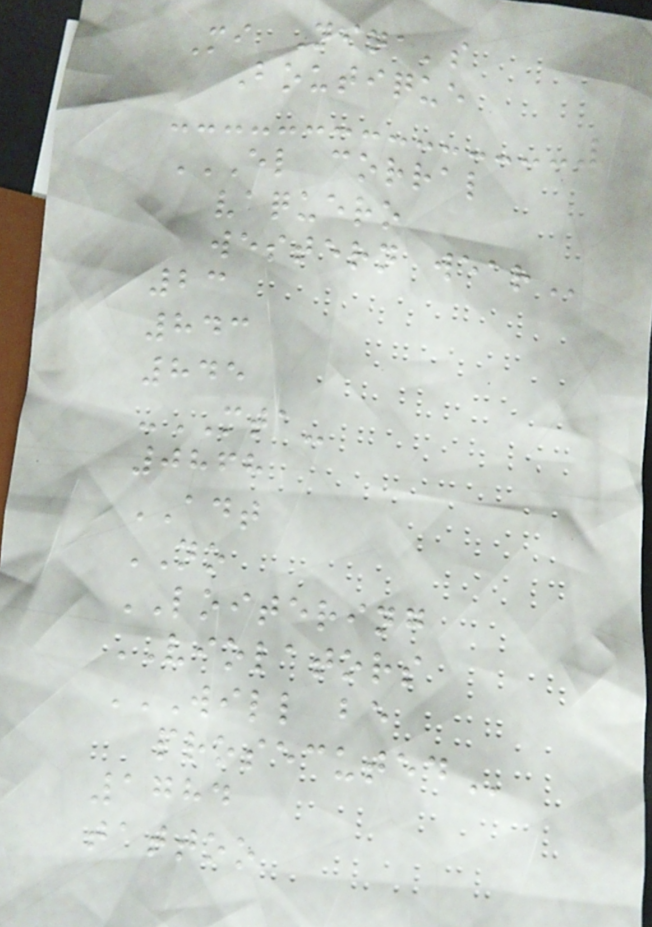Mi Nina's
Boutique
EL CORRAL
VAQUERO
WESTERN WEAR
23
843
845
-MTA-
0868
ADT
NO
LOITERING
VIOLATORS
WILL BE
PROSECUTED
1784
tattoo
